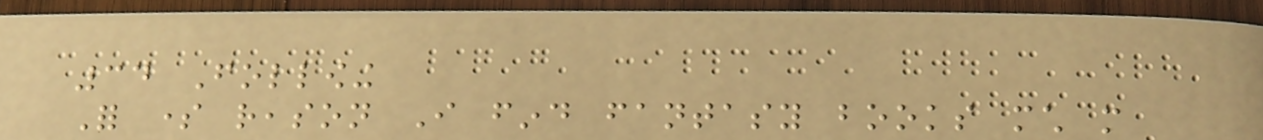34 Following
For some reason I find fantasy books much more
